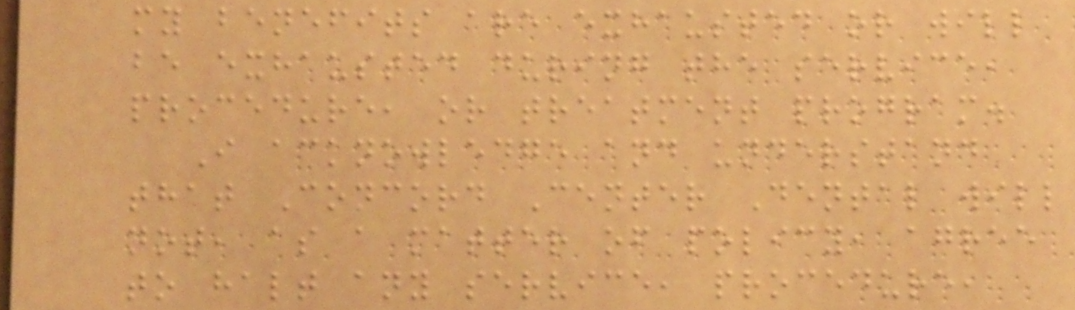my benefits are exhausted or will
be exhausted during the service,
procedure, or treatment program.
I acknowledge and understand
that Concord Center Dental will
not, as a matter of policy, agree
to halt any service, procedure,
